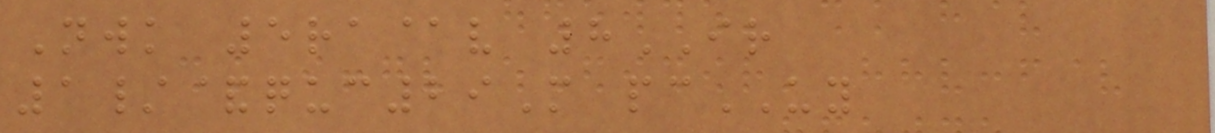Nwk 5ra@v 8IR
1/&quc29M pcUY
